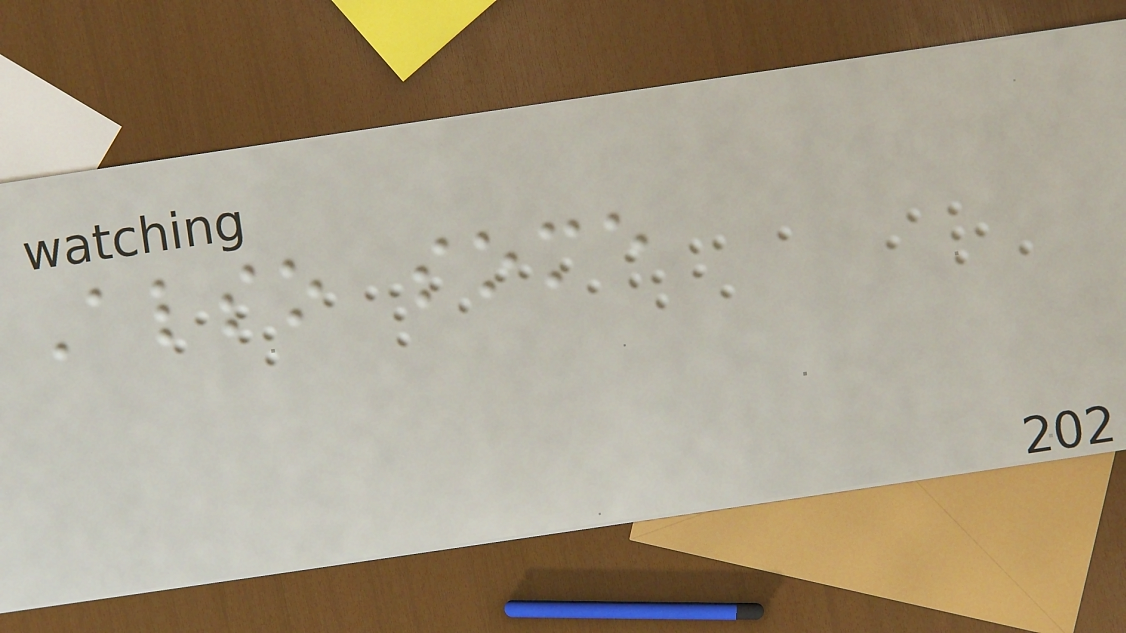Also some
